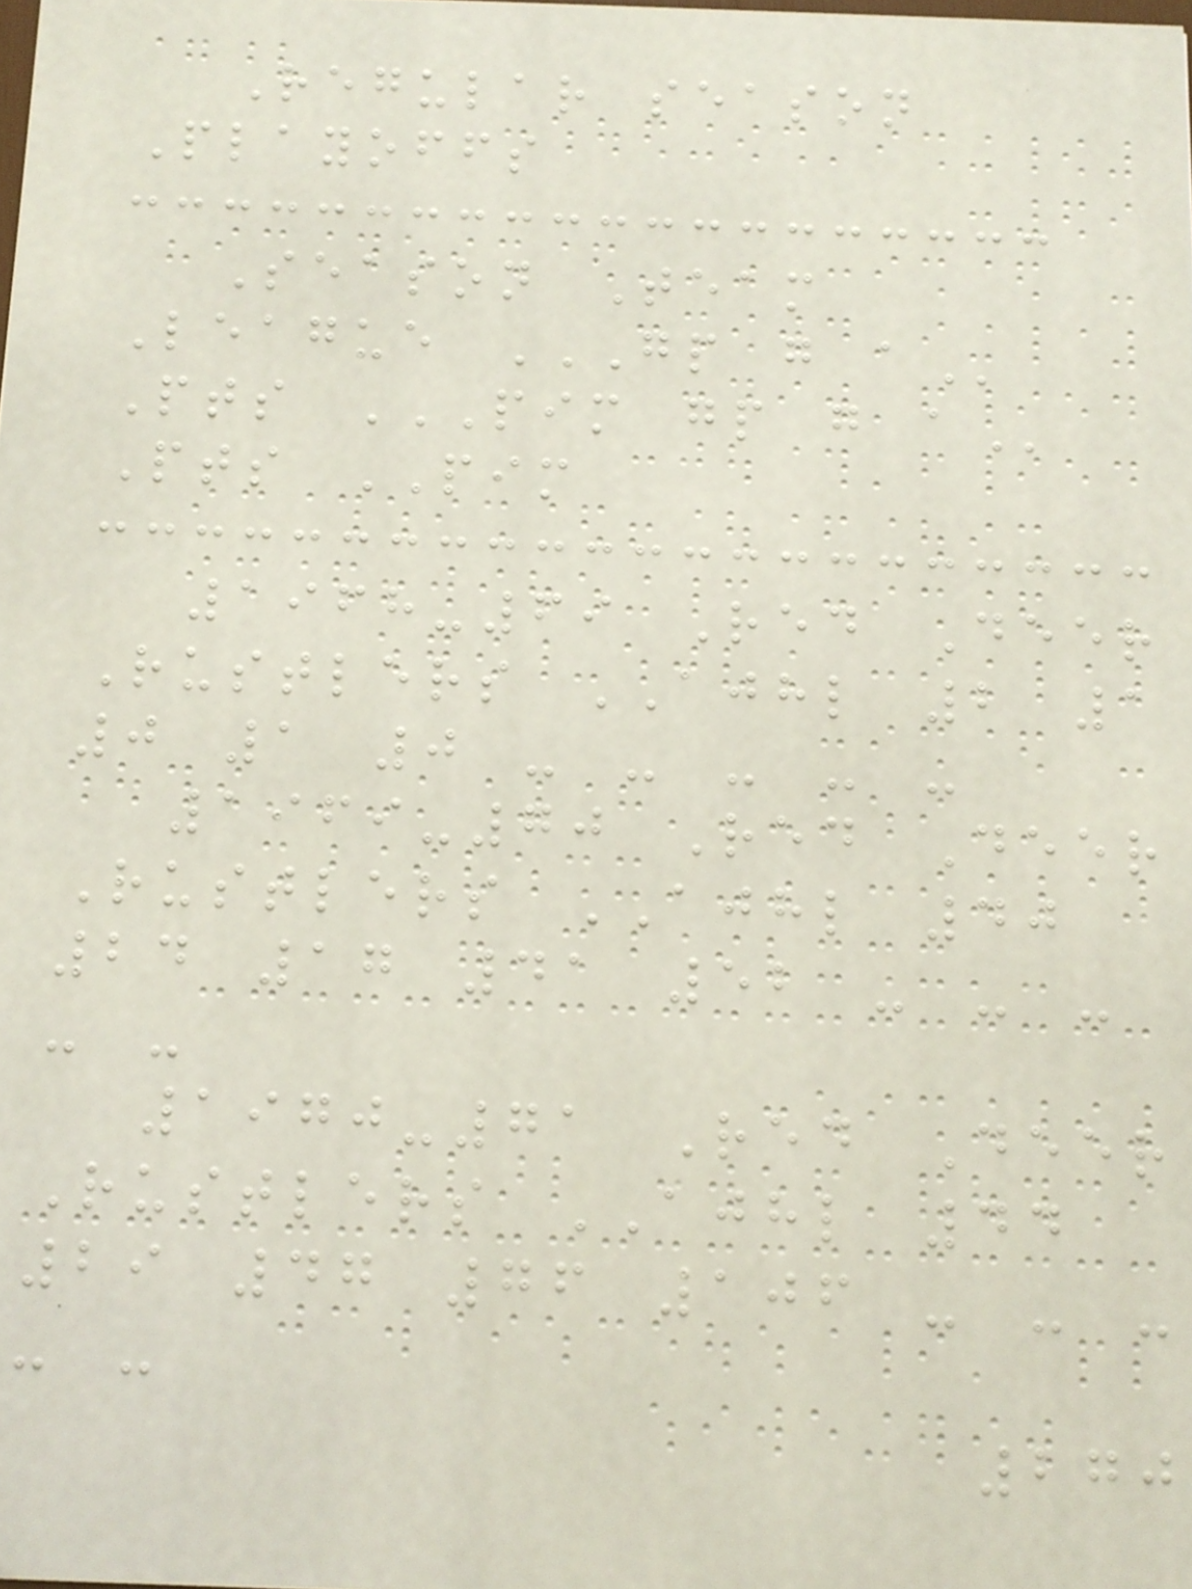Regular season
Playoffs
Season Team
League GP G A
Pts PIM GP G A
Pts PIM
1968-69 Red Deer
Rustlers AJHL 2 1
0 1 0 - - - - -
1969-70 Red Deer
Rustlers AJHL 40
24 17 41 52 - - -
- -
1970-71 Red Deer
Rustlers AJHL 44
29 47 76 106 - - -
- -
270
